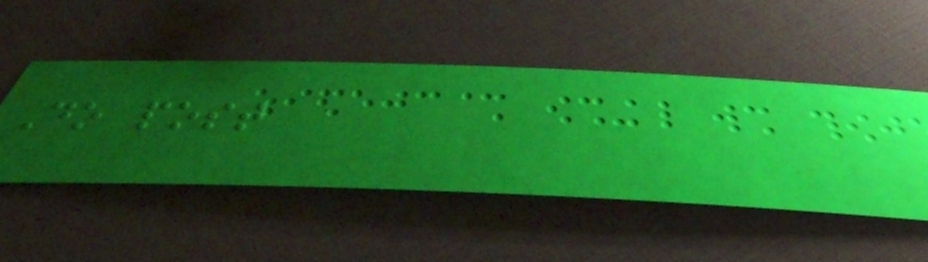Do post
